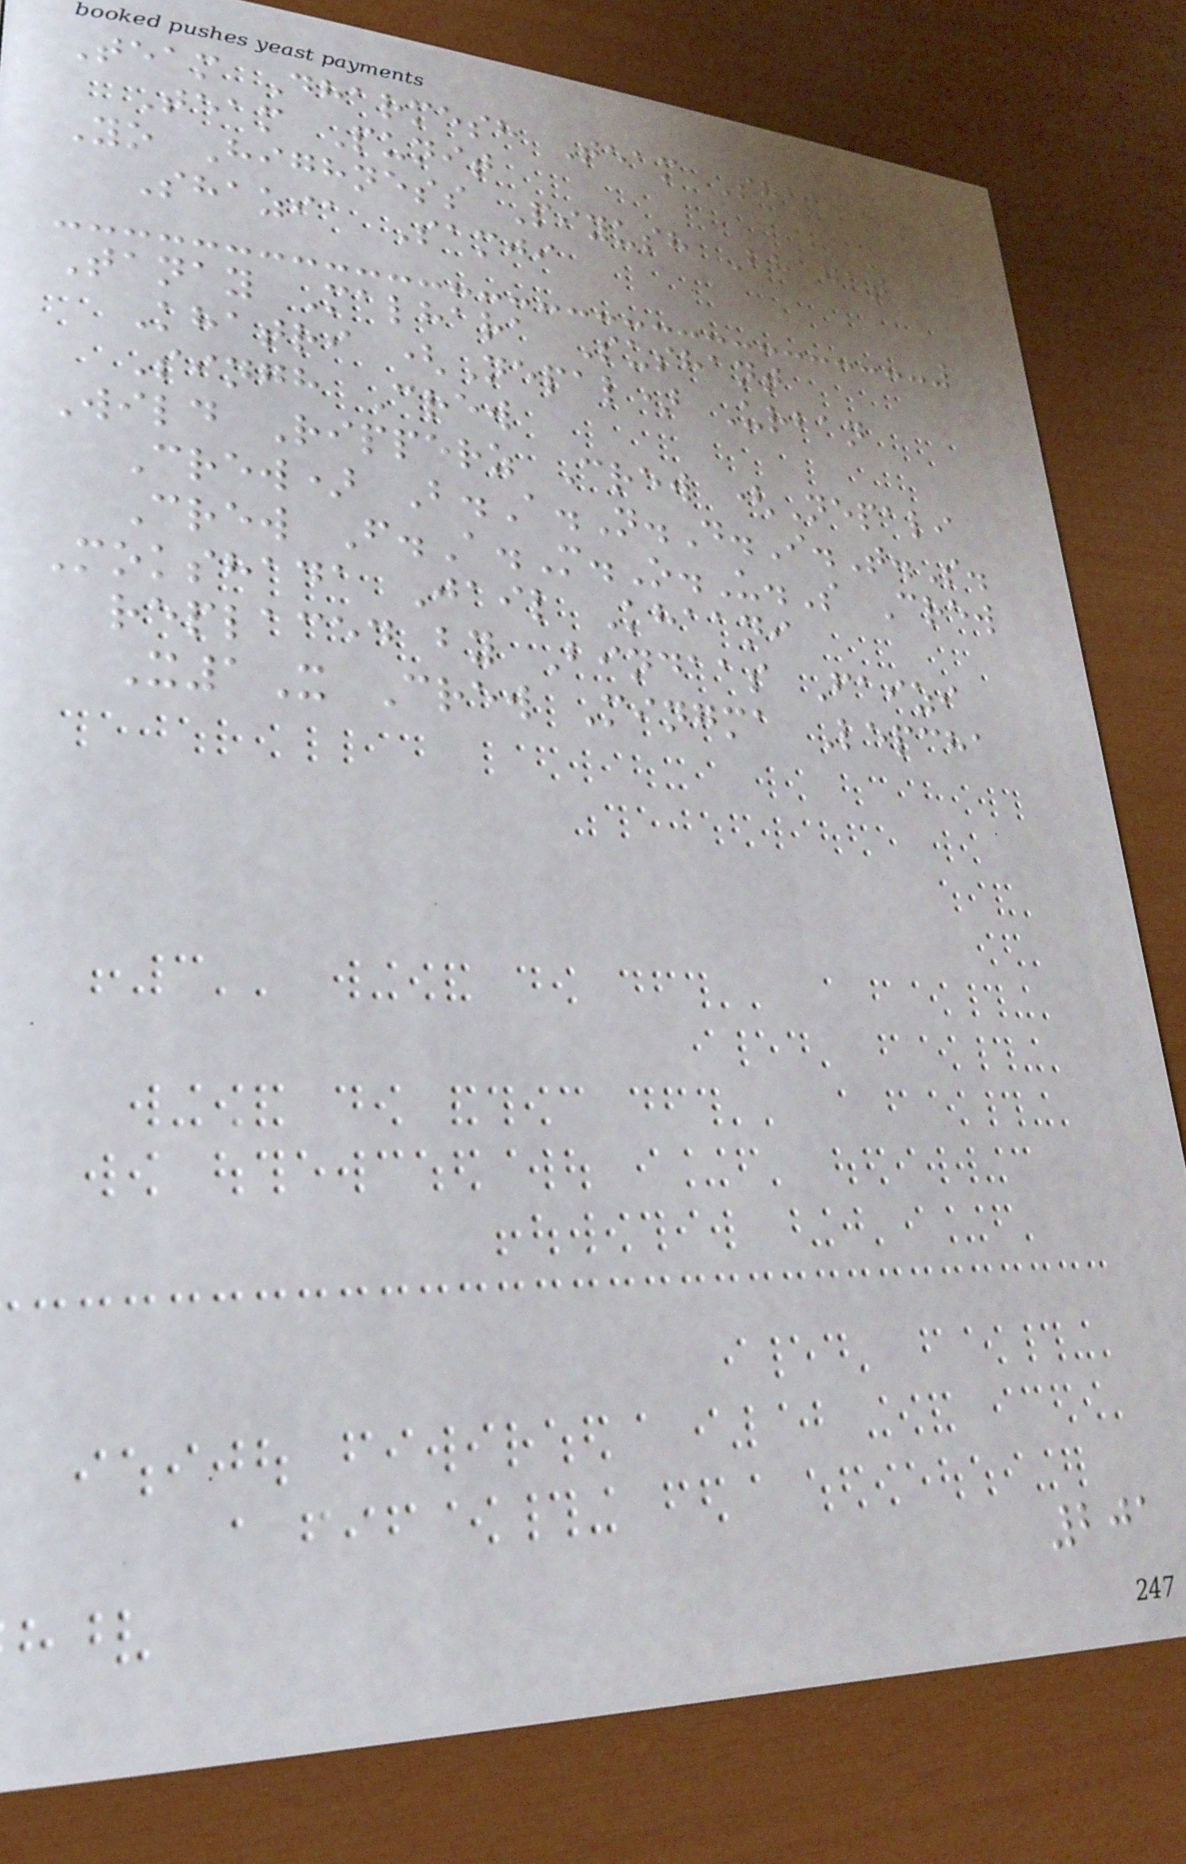Team Dharmesh Team Shakti
Team Punit
Yo Highness Piyush Bhagat
Shazia Samji
Tanay Malhara Sushant
Khatri (Nepal) Urban
Singh Crew
Wild Ripperz Crew (Nepali
Crew) B.A.N.D.I.T.S.
Crew F.A.M.O.U.S Crew
Mokshada Jail Khaani
replaced by Bindaas Faizi
X1X Crew Mingma Lepcha
201
